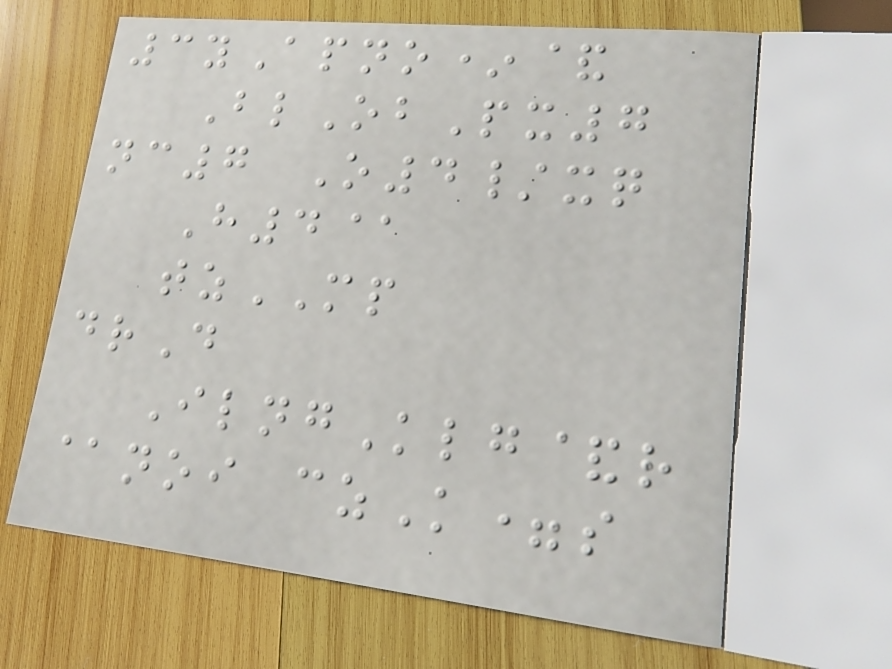3yApno*&
BlObPx7
nc7 O4/xq
H4@
tzMP
drD
IlngKlg&r
@noi czK=s
